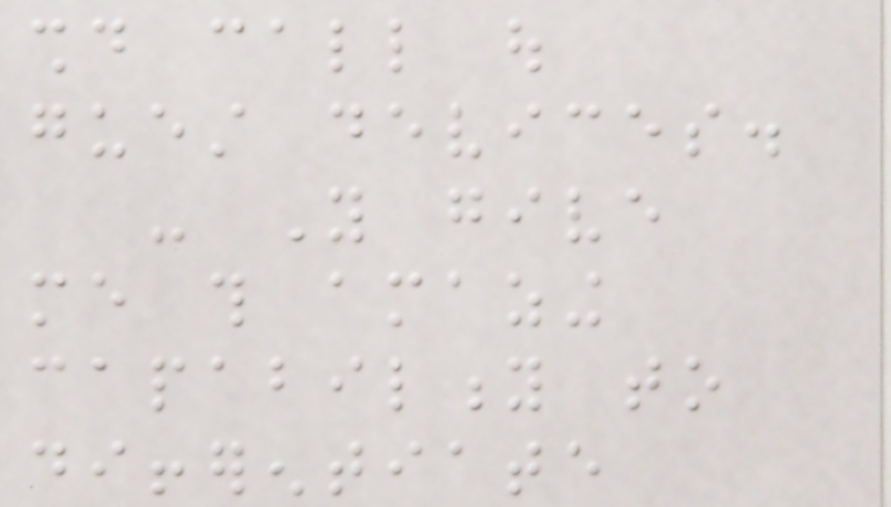should call out
guest devices.
- You give
me this amazing
capability to
differentiate
